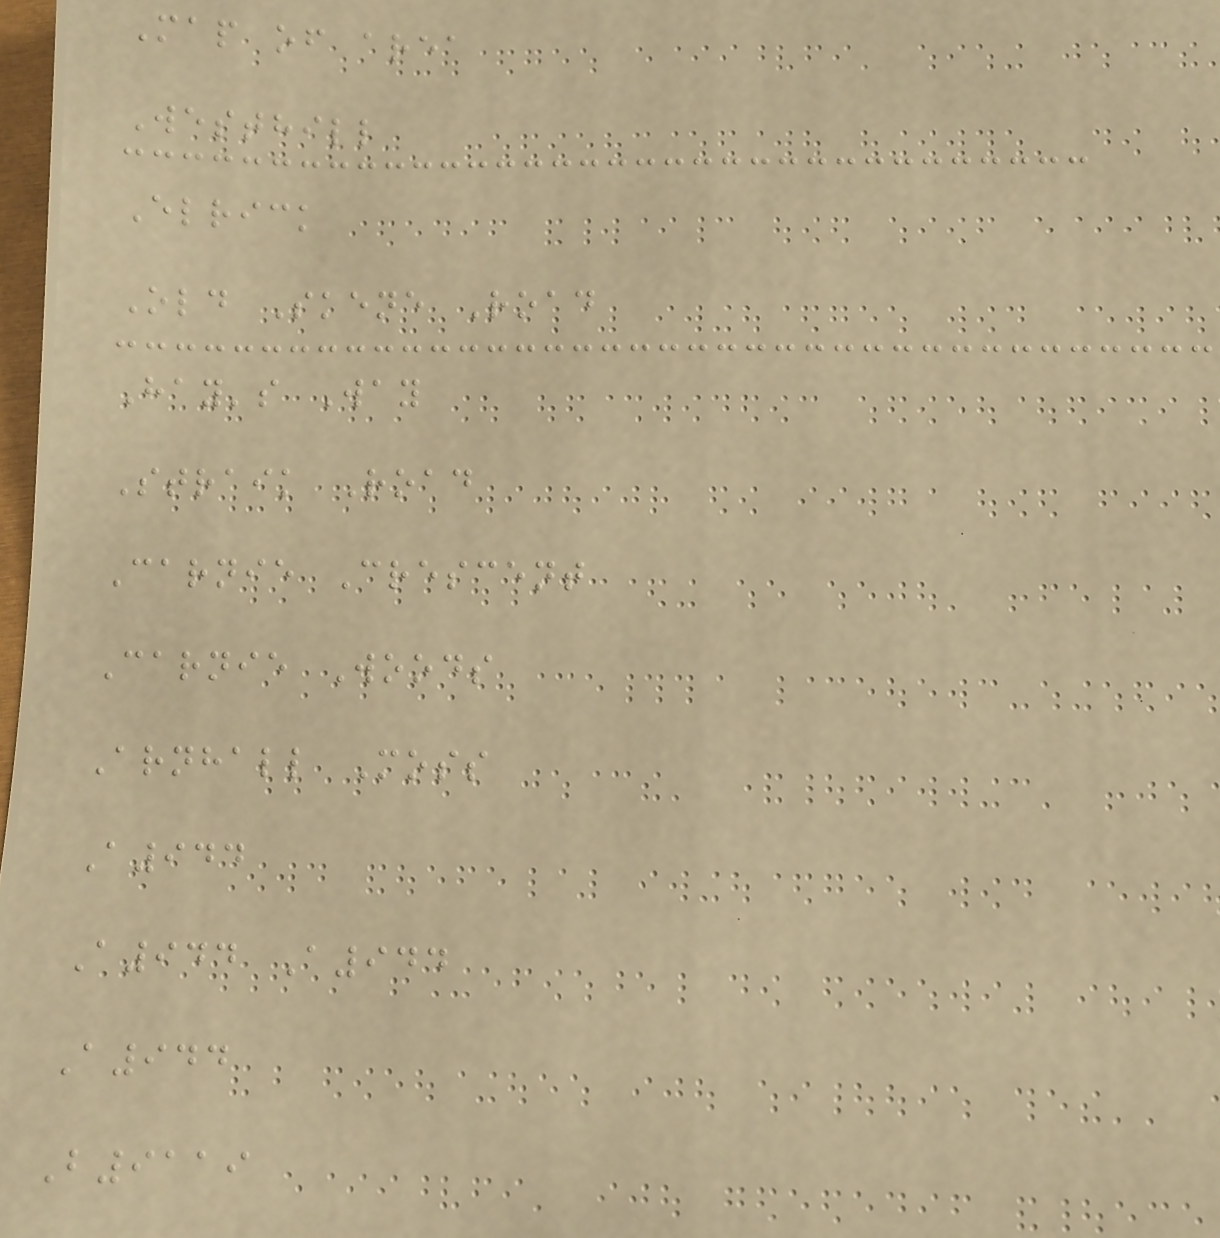Map of area
Westhill
Elrick
Old Skene Road
Hay's Way
Straik Road
Carnie Crescent
Carnie Woods
Arnhall Moss
A944
A944 A944
A944
B9119
